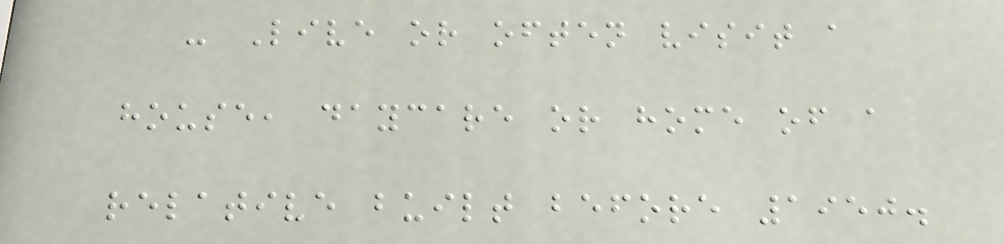- Live or often visit a
house, daycare or home of a
relative built before 1950.
